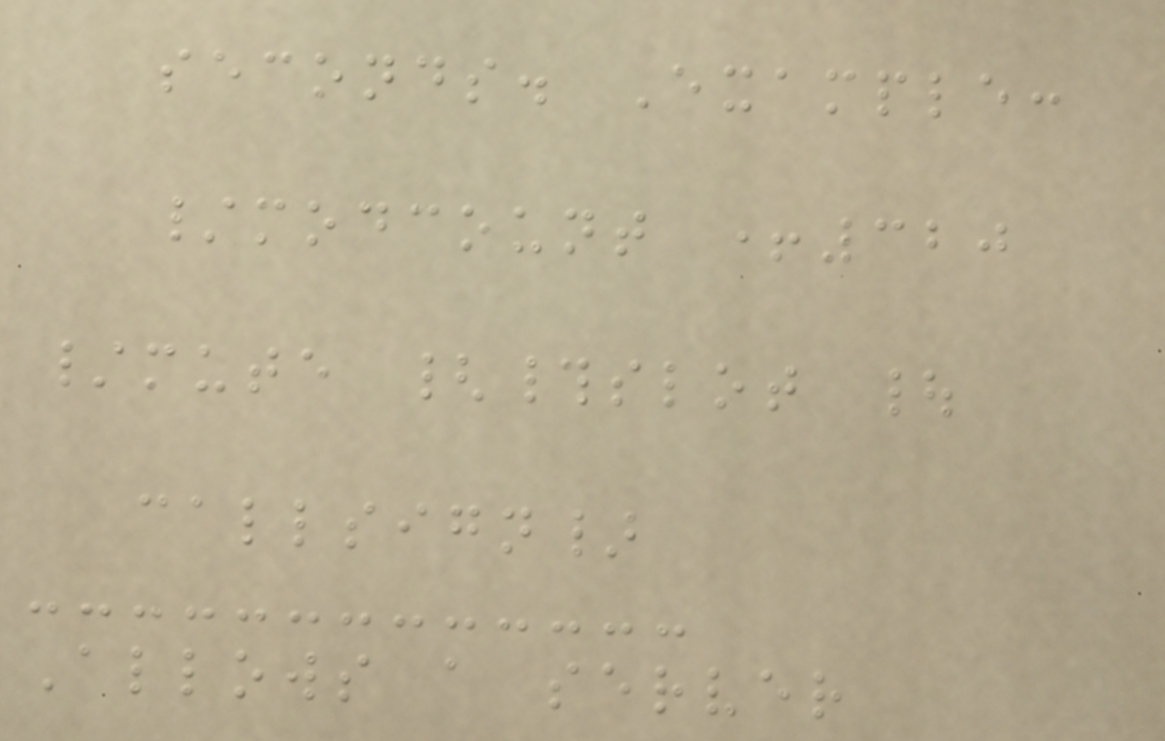seconds. Example:
/modcount +320
/mute {#slot |
callsign}
Allows a server
